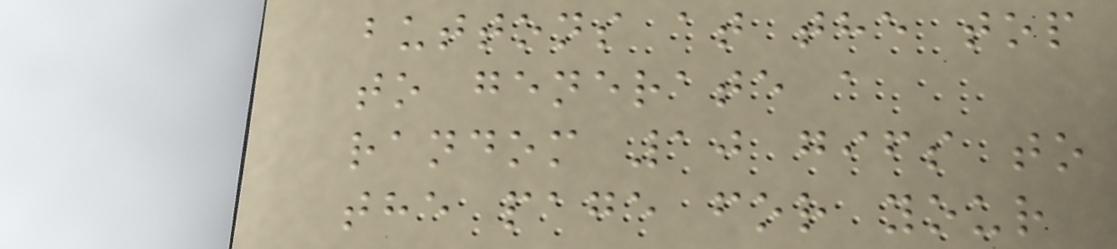buttons at the top
to generate a
random 10 gifs to
the page for your
